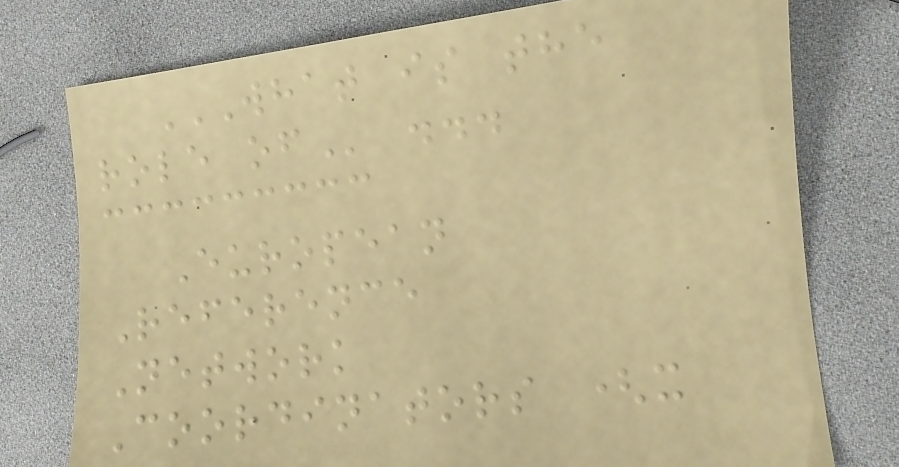WHAT IS THE
ROLE OF ...
European
Reference
Network
Coordinators (x
